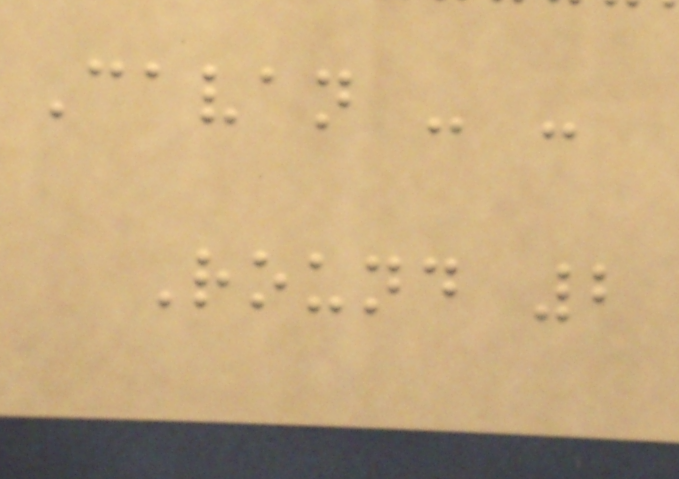Cavan - -
Round 2
